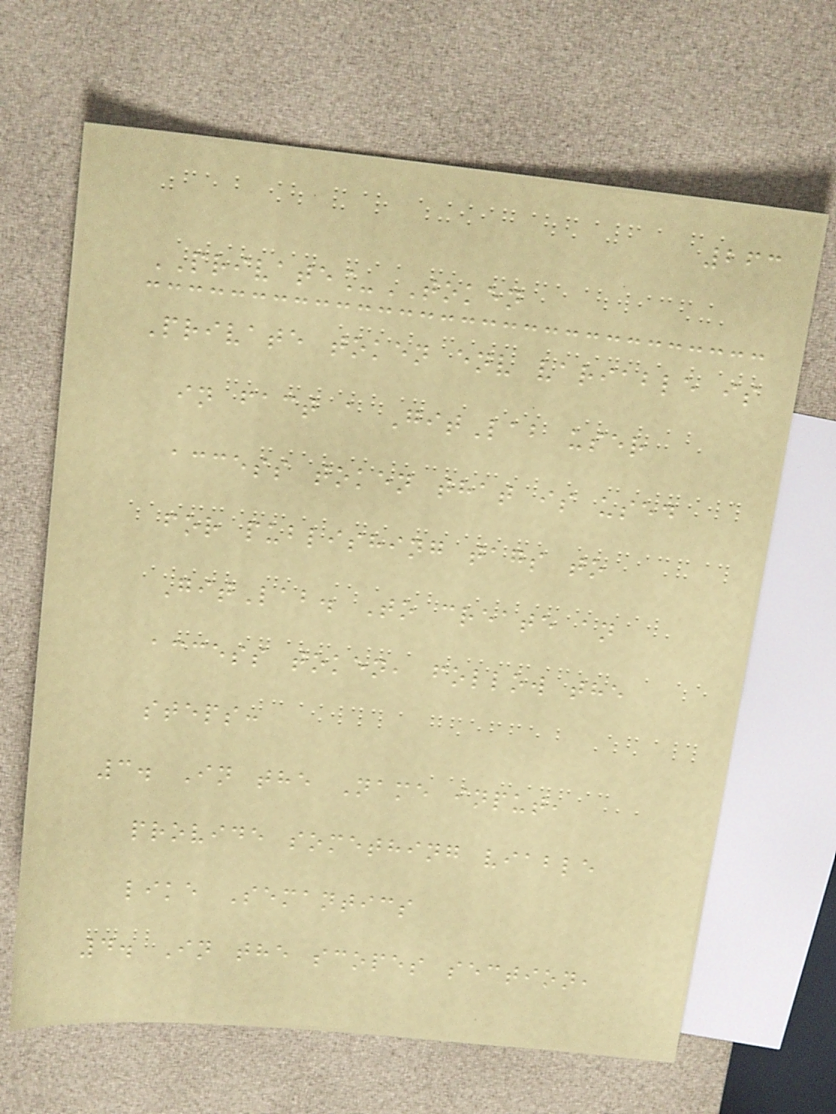263
PRIVATE_TOKEN
Private token env variable is
in fact a GitLab user
access token that is used
for publishing tags to
GitLab. To create an
access token, follow the
steps:
3. In the Name input,
provide something viable
like Semantics
4. In the scopes section,
